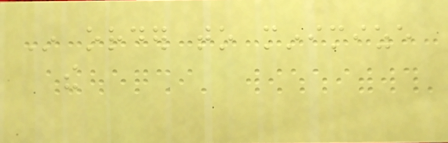In order to minimize
the
